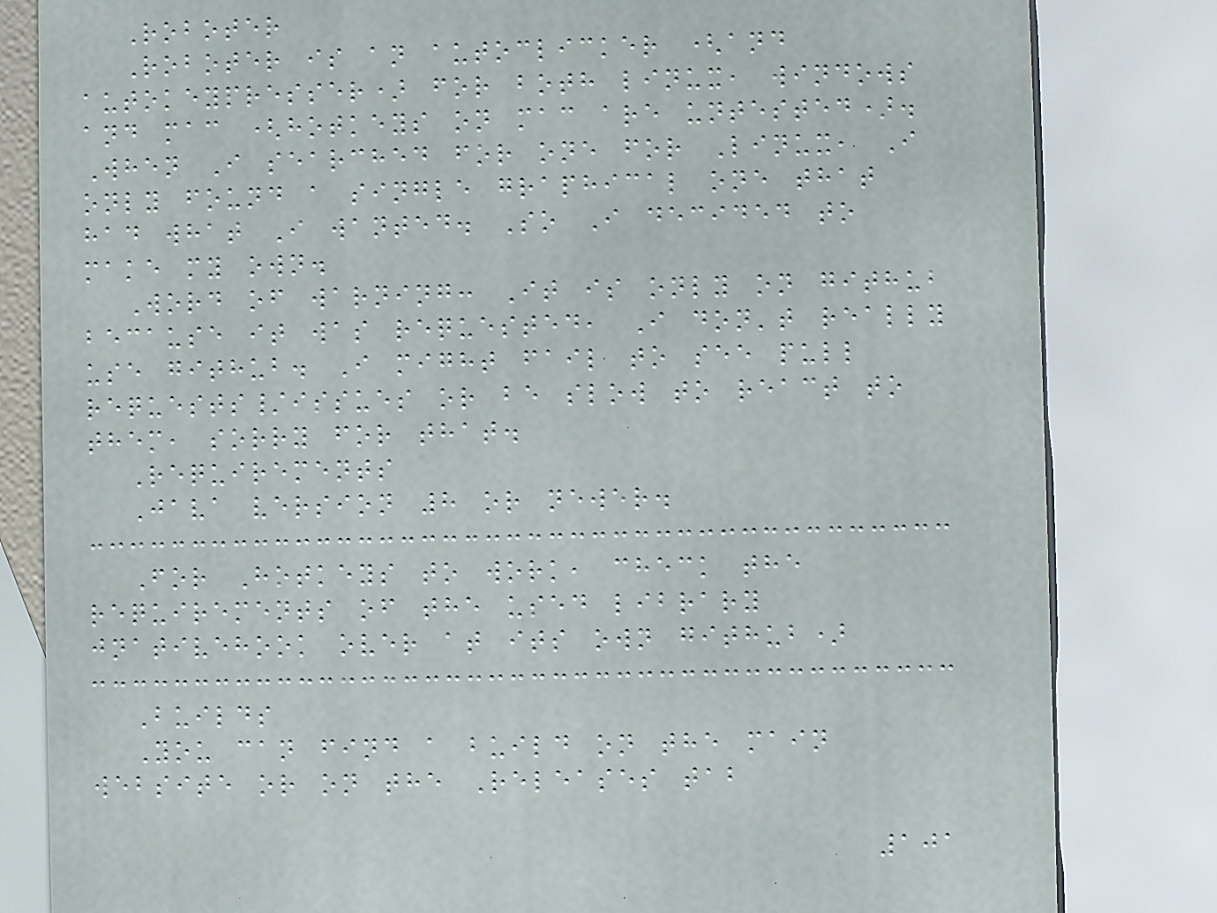Roboter
Roboter is an autoclicker (and
autokeypresser) for both linux, windows
and mac (hotkeys on mac are untested).
When I searched for one for Linux, I
only found a single graphical one that
had what I wanted. So I decided to
make my own.
Word of warning: It is only on github
because it was requested, I don't really
use github. I might fail to see pull
requests/issues or be slow to react to
them, sorry for that.
Requirements
Java version 8 or newer.
For Hotkeys to work, check the
requirements of the used library
jnativehook over at its own github)
Builds
You can find a build on the main
website or on the Releases tab
101
